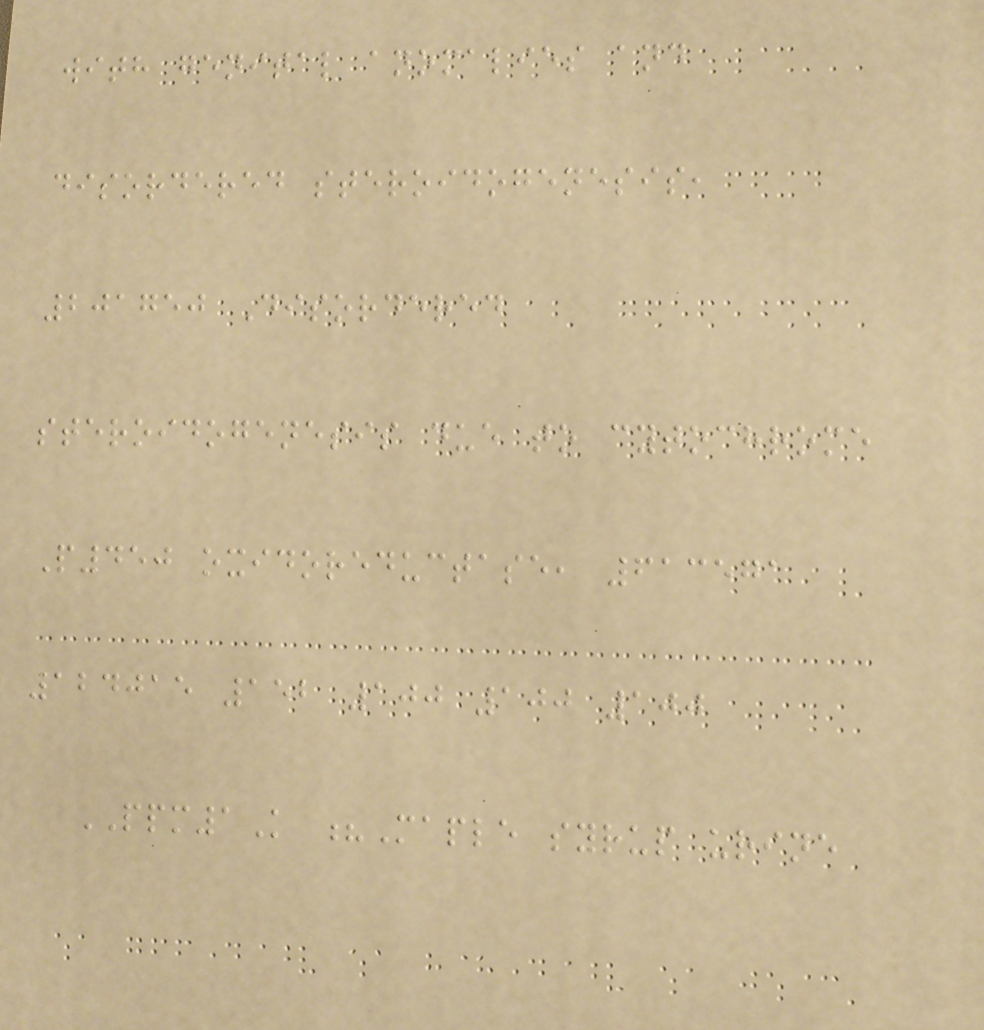with genital anomalies and
disordered steroidogenesis,
201750 Disordered
steroidogenesis due to cytochrome
P450 oxidoreductase, 613571
124015 152 100 100 100
PPM1K ?Maple syrup urine
